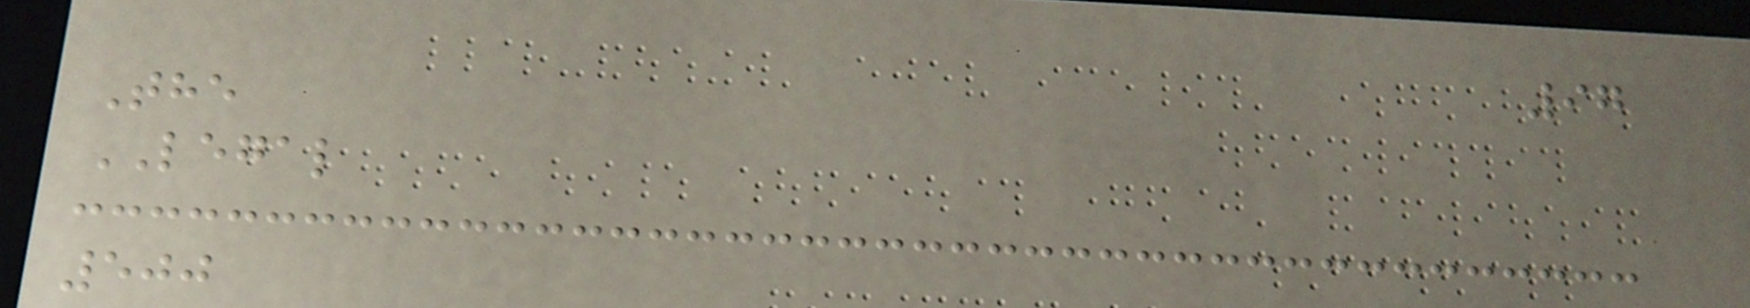97
The
LEGAL
500
